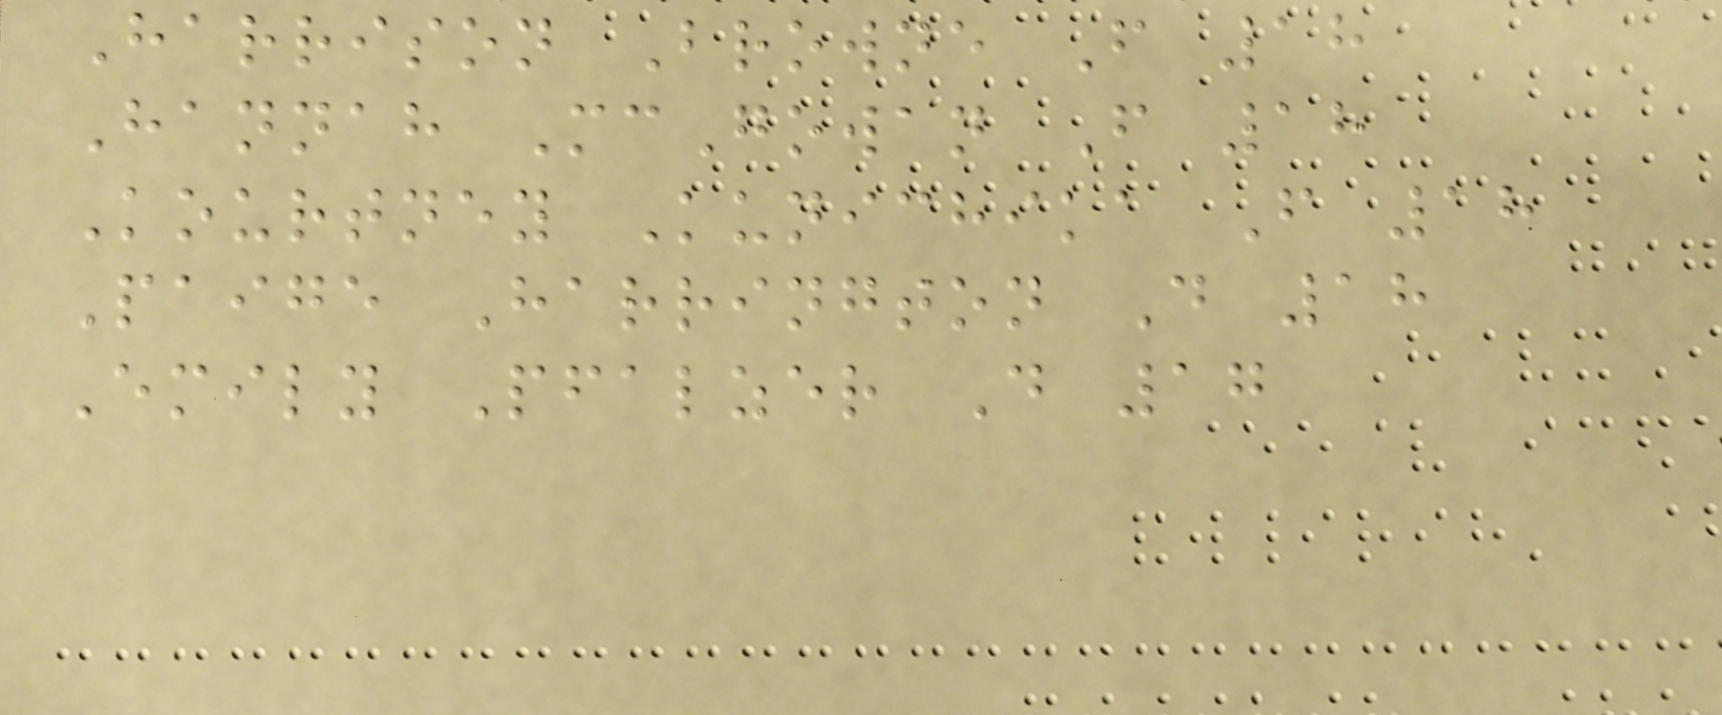Harrison Browne F 18
Hannah McGowan F 18
Kourtney Kunichika F 18
Paige Harrington D 18
Emily Pfalzer D 17
